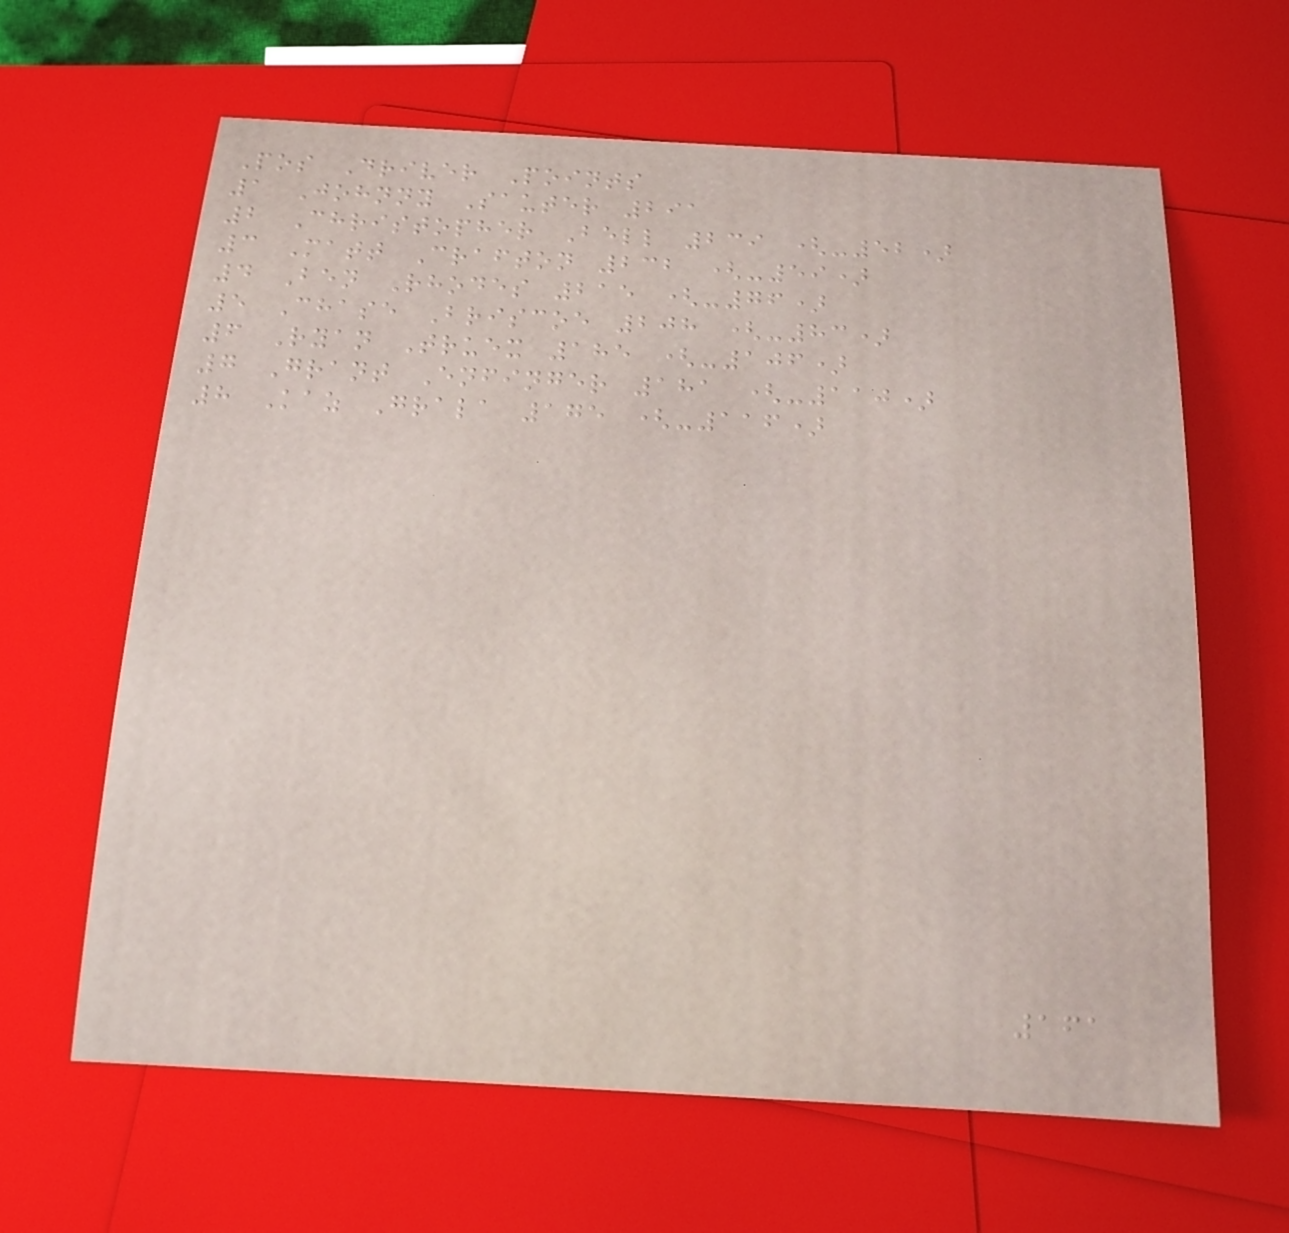Pos Driver Points
1 Johnny Sauter 291
2 Christopher Bell 239 (-52)
3 Matt Crafton 232 (-59)
4 Ben Rhodes 215 (-76)
5 Chase Briscoe 208 (-83)
6 Ryan Truex 185 (-106)
7 Grant Enfinger 181 (-110)
8 Kaz Grala 175 (-116)
161
